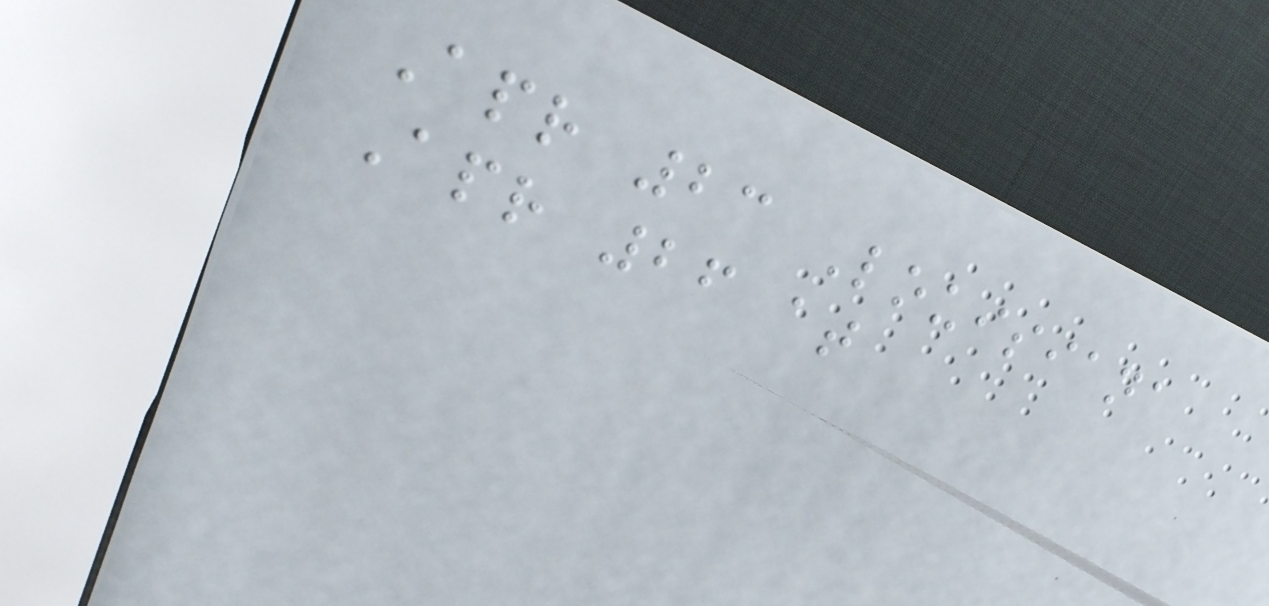Apr 23 Louisiana
Apr 26 at
